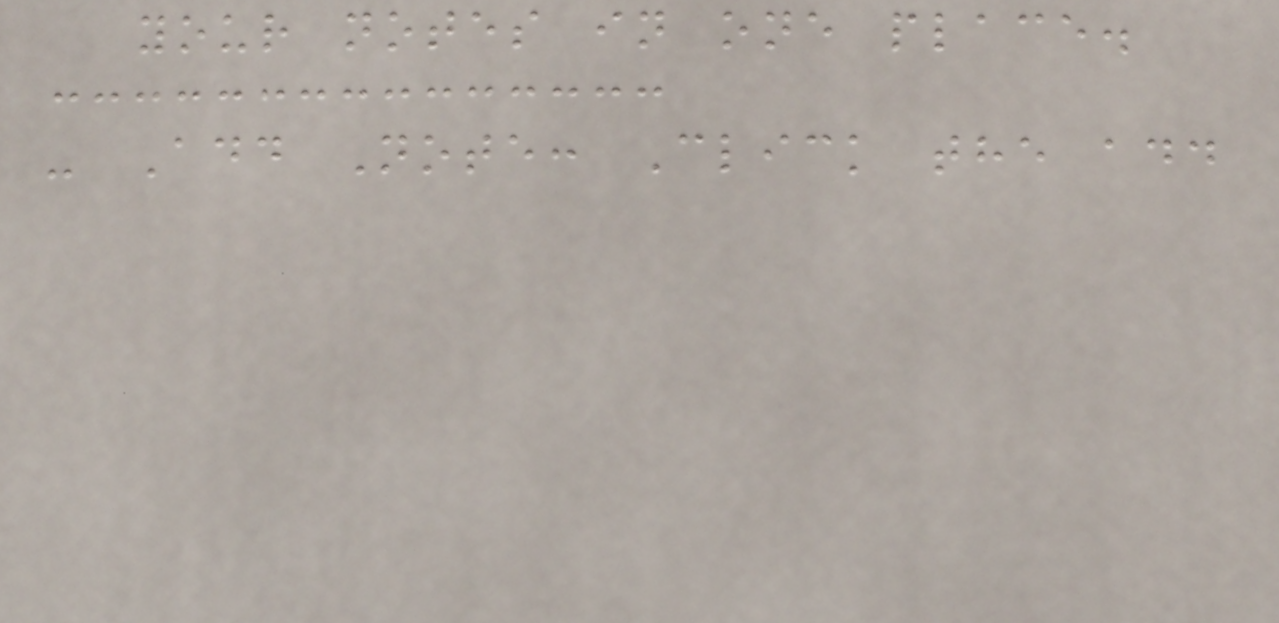your notes in one place.
- Add Note: Click the add
